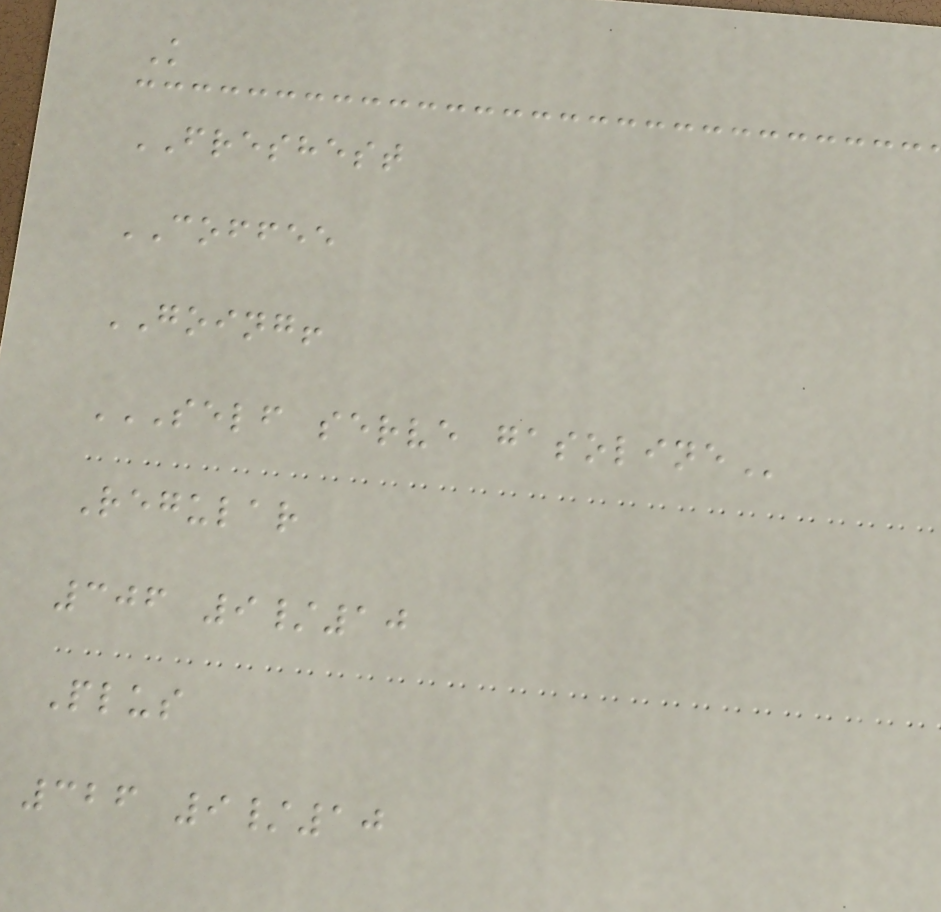K
FRESHEST
COFFEE
GOING!
SELF SERVE GASOLINE
Regular
306 9/10
Plus
326 9/10
